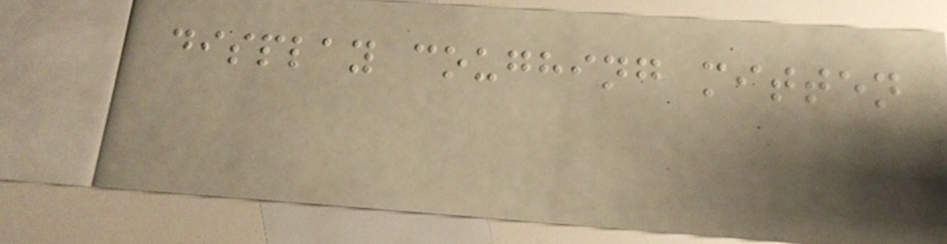display coughing mitten
